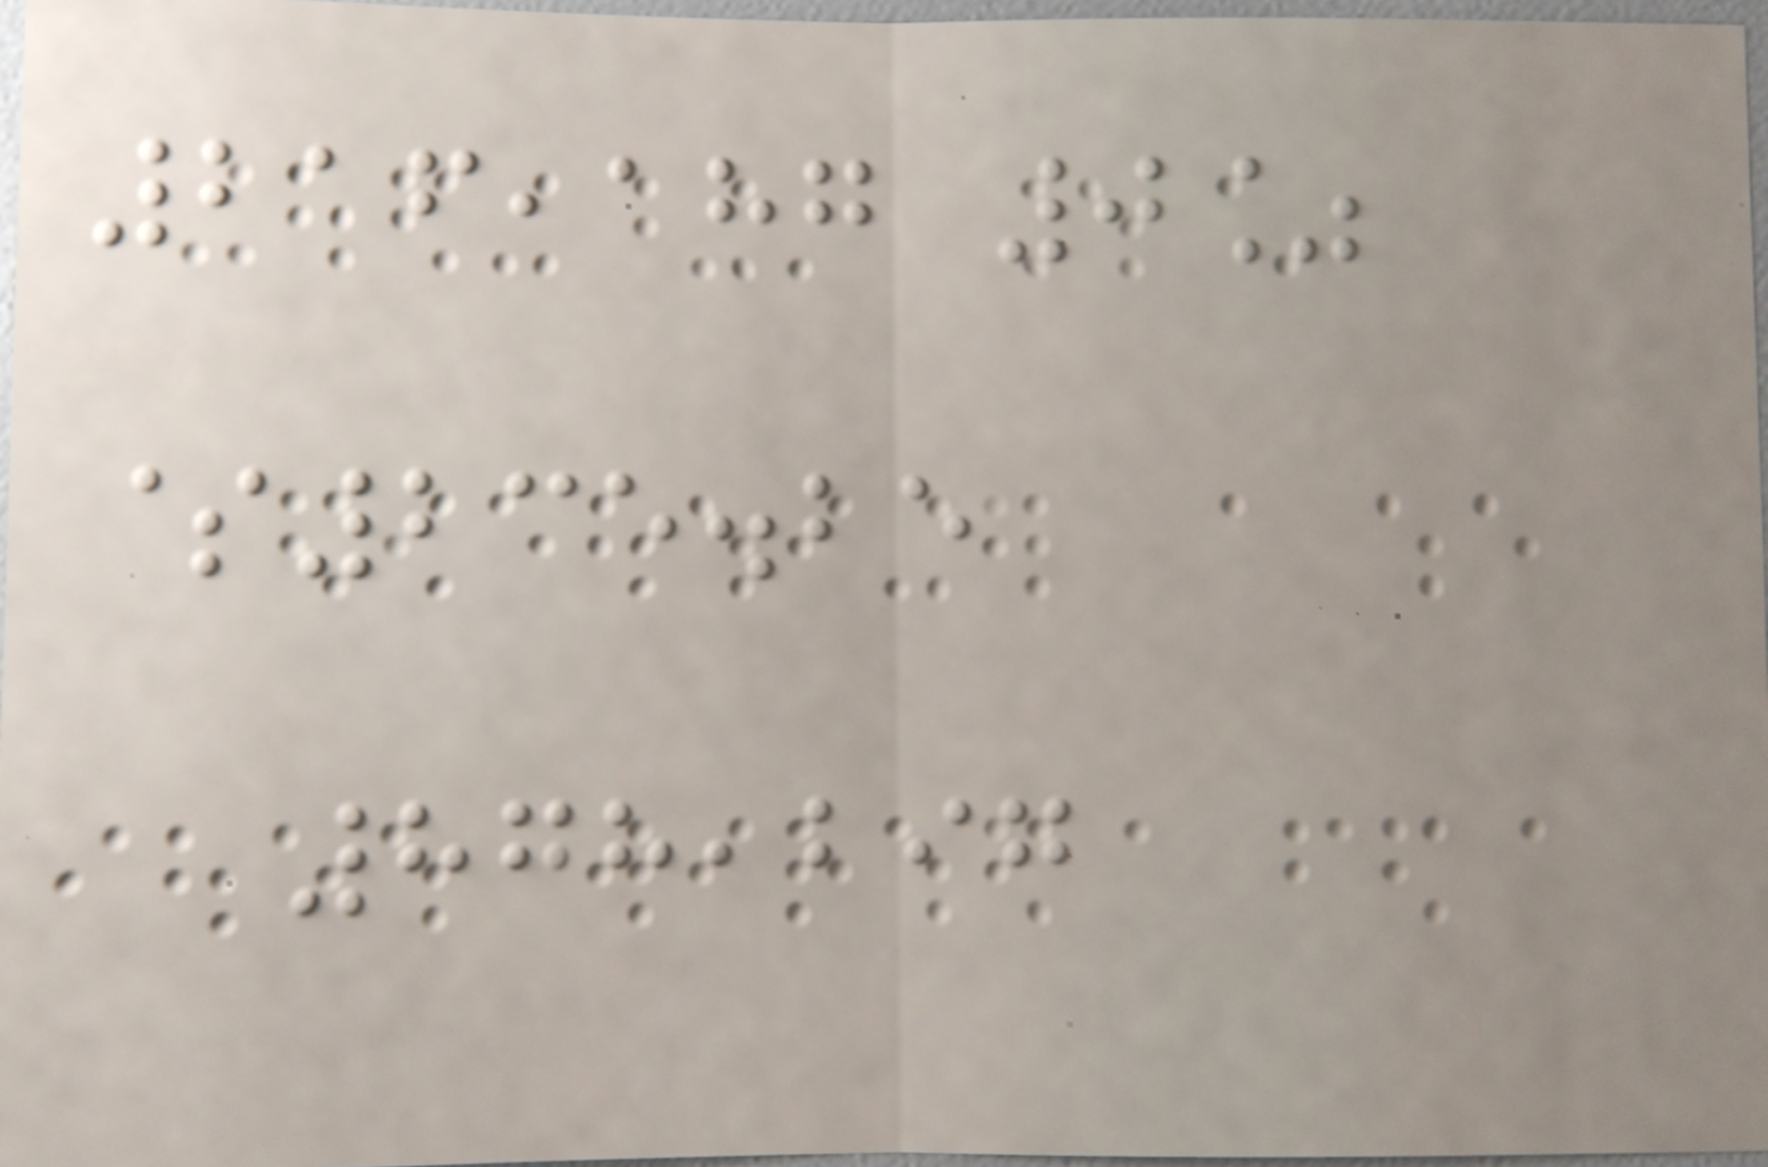216,187 0%
$235.25
878,297
